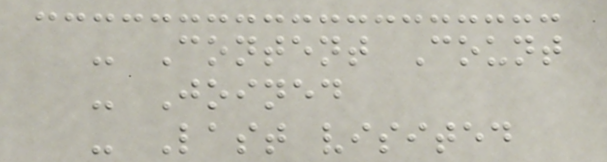- Content Count
- Joined
- Last visited
